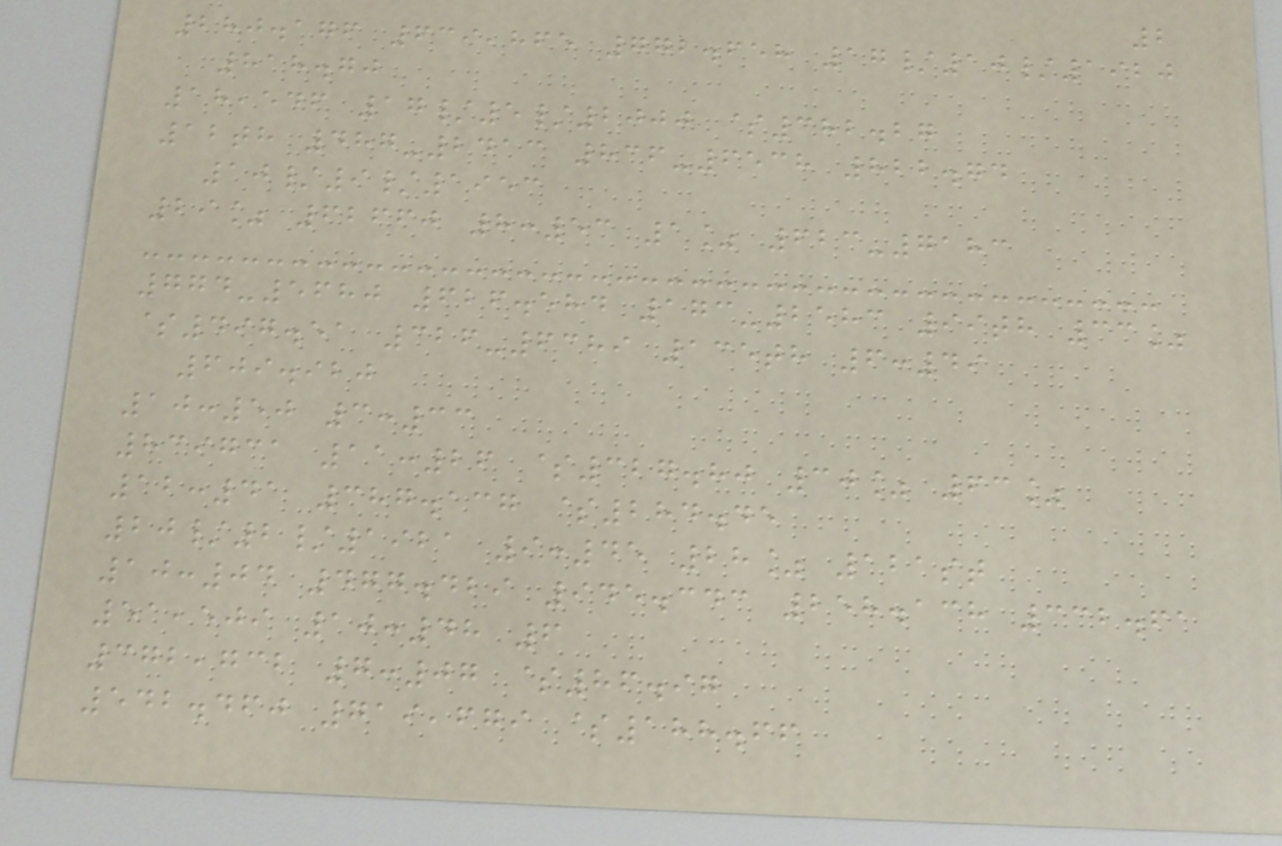2
280.176 639,865 772.658 17/10/1920
818.70
18,546 17/5/2000 $382.27
12th 487-2413 836-6538 822.74
10/9/1953
29% 62660 8:53 1% 623-7183
774-5680 626.584 173-2583 99th 33%
$497.51 326-6389 135th 6:49
609.920
10:50 3:33
839731 11:26 $327.80 30% 63%
12:41 387.137 $284.45
20/2/1921 9:45 28% 121st
10:04 477.429 945.343 258.138 332.61
51,509 10:48 6
372,732 7:07 $86.97
542.460 719,679 $188.66
